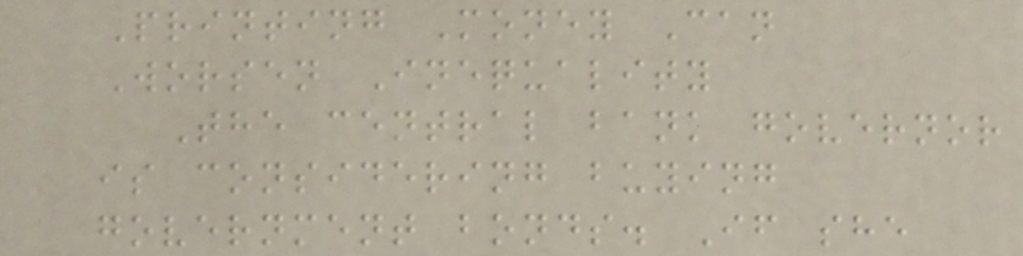Printing Money Can
Worsen Inequality
The central bank governor
is considering buying
government bonds. If she
